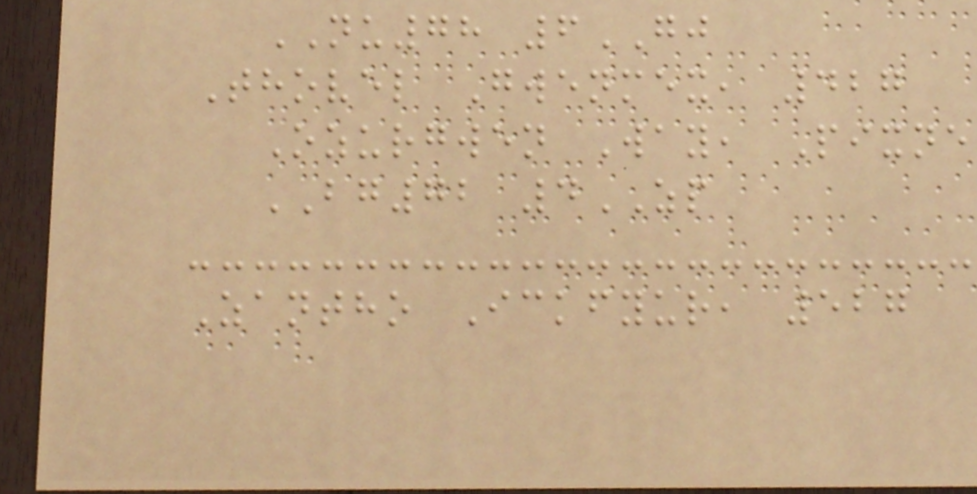NU78 6GJ
Thovel Gwenmex, 427
Ozurgwen Way, Pixne
BG72 4ZP
Zantho Ickfyur, 527
